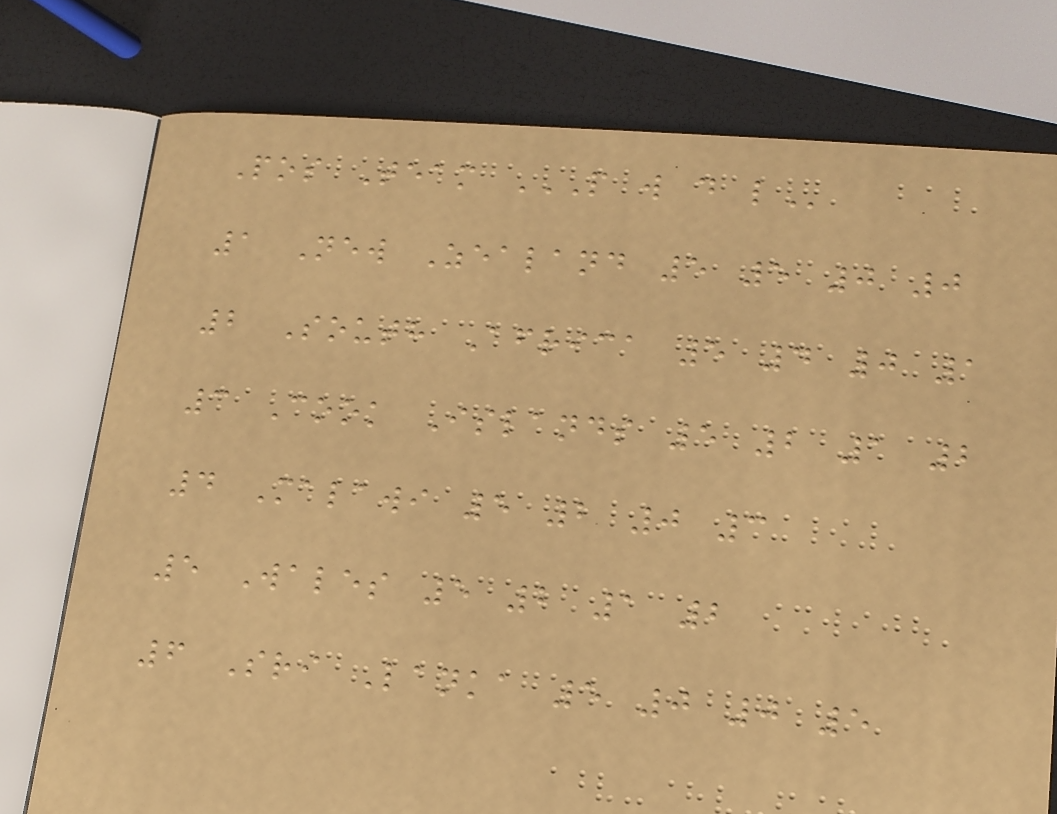Pos Team P W D L
1 New Zealand 5 5 0 0
2 South Africa 5 4 0 1
3 Cook Islands 5 2 1 2
4 Malawi 5 2 0 3
5 Wales 5 2 1 2
6 Sri Lanka 5 0 0 5
